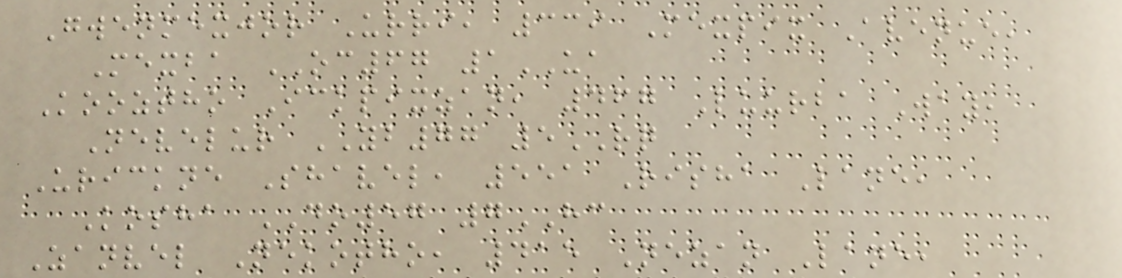Gwenmexjor Urri, 339 Mexpix Avenue,
Mexba OC67 1UA
Kooztho Ickpixzan, 467 Luurba Way,
Nevelur YB77 5RQ
Urickne Shavel, 551 Risha Lane,
Kosha DO57 7HC
Zanvel Nekotho, 415 Nezan Lane,
